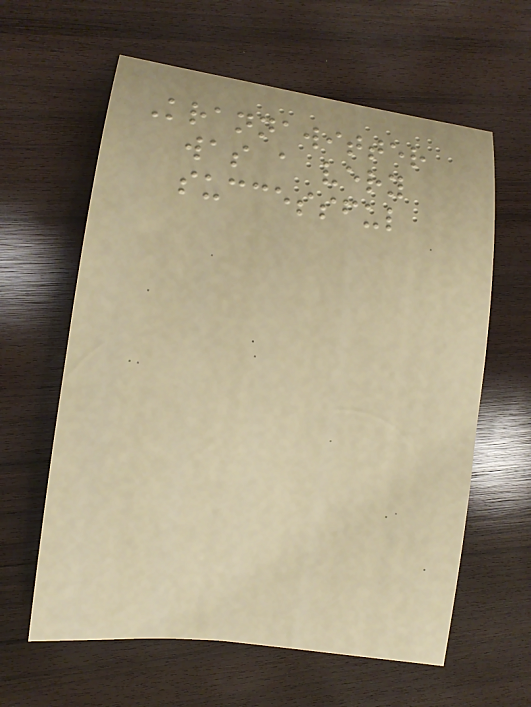Krannawitter
was a very
successful
